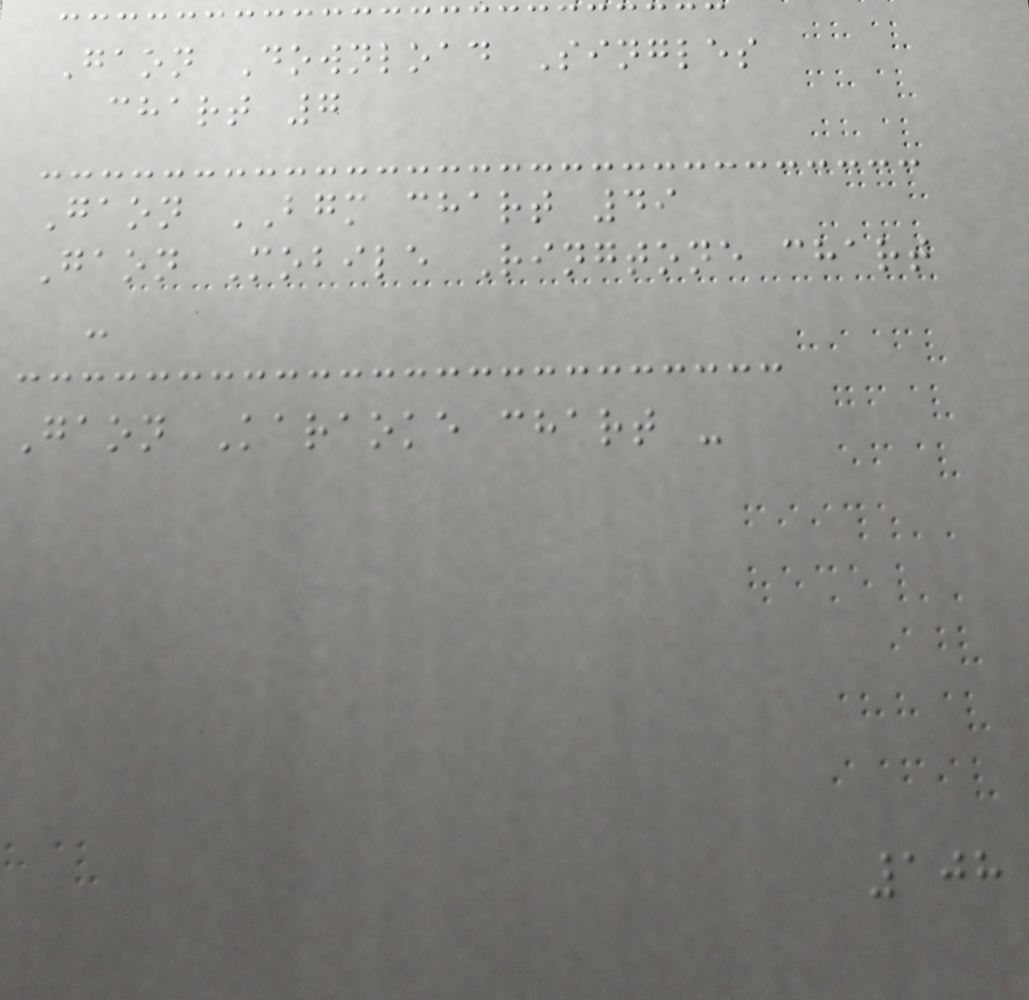Gaon Download Singles
chart 7
Gaon BGM chart 49
Gaon Mobile Ringtone chart
-
Gaon Karaoke chart -
108
